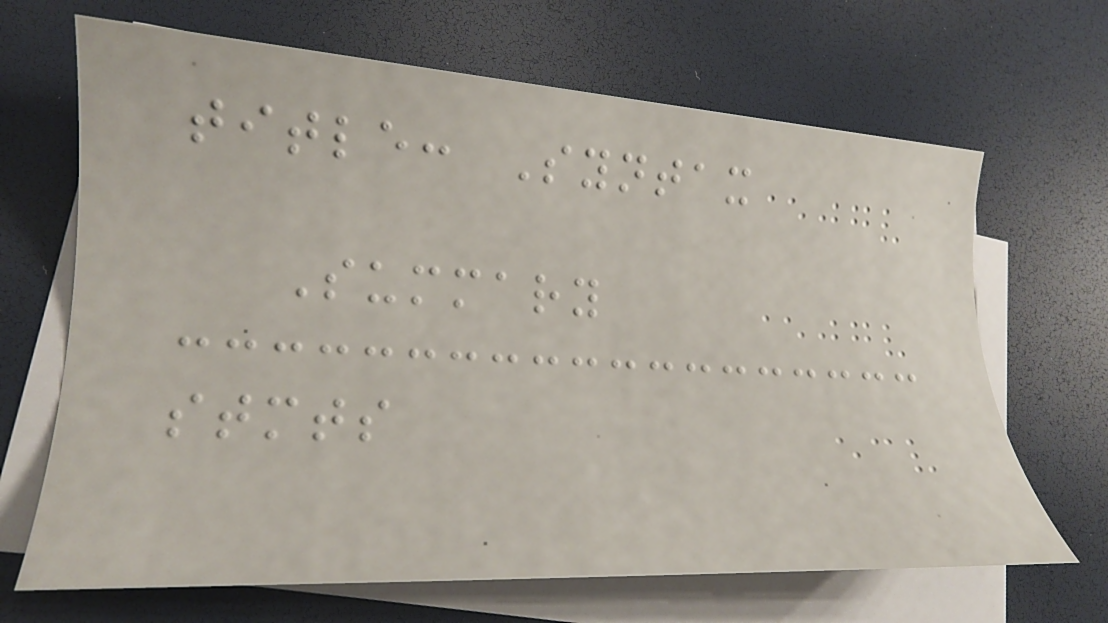title: Syntax
Summary
stmts
